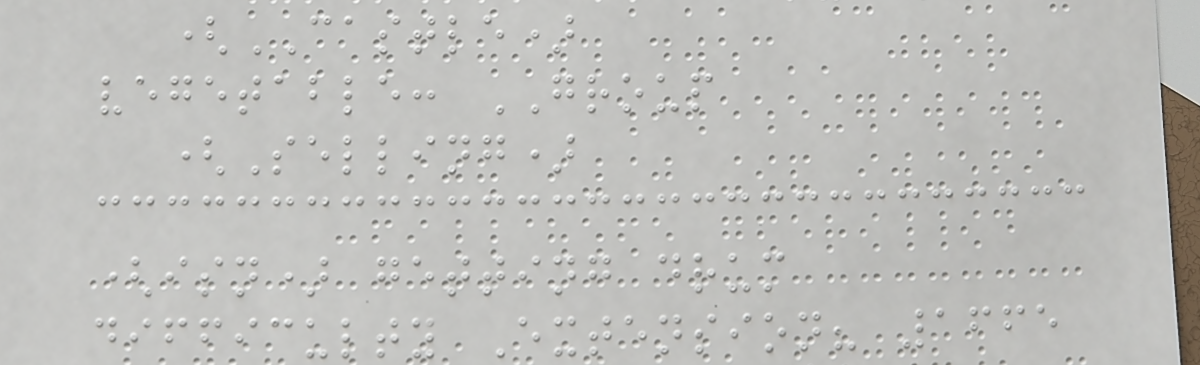(CASTLE)
vegetable: GROUP
(Selling)
(isn) getting drum
difficulty Extension? 1665
